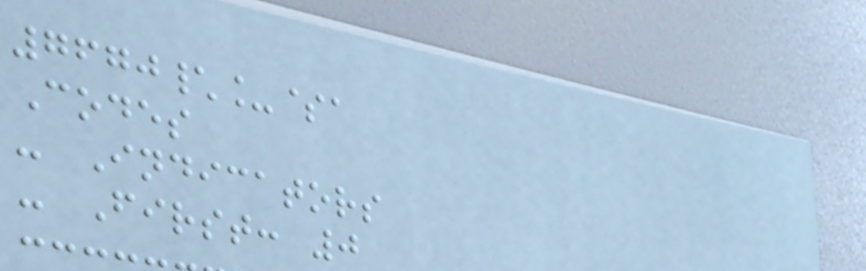7670\_$a
Codes
- Indicators
- First: 0
